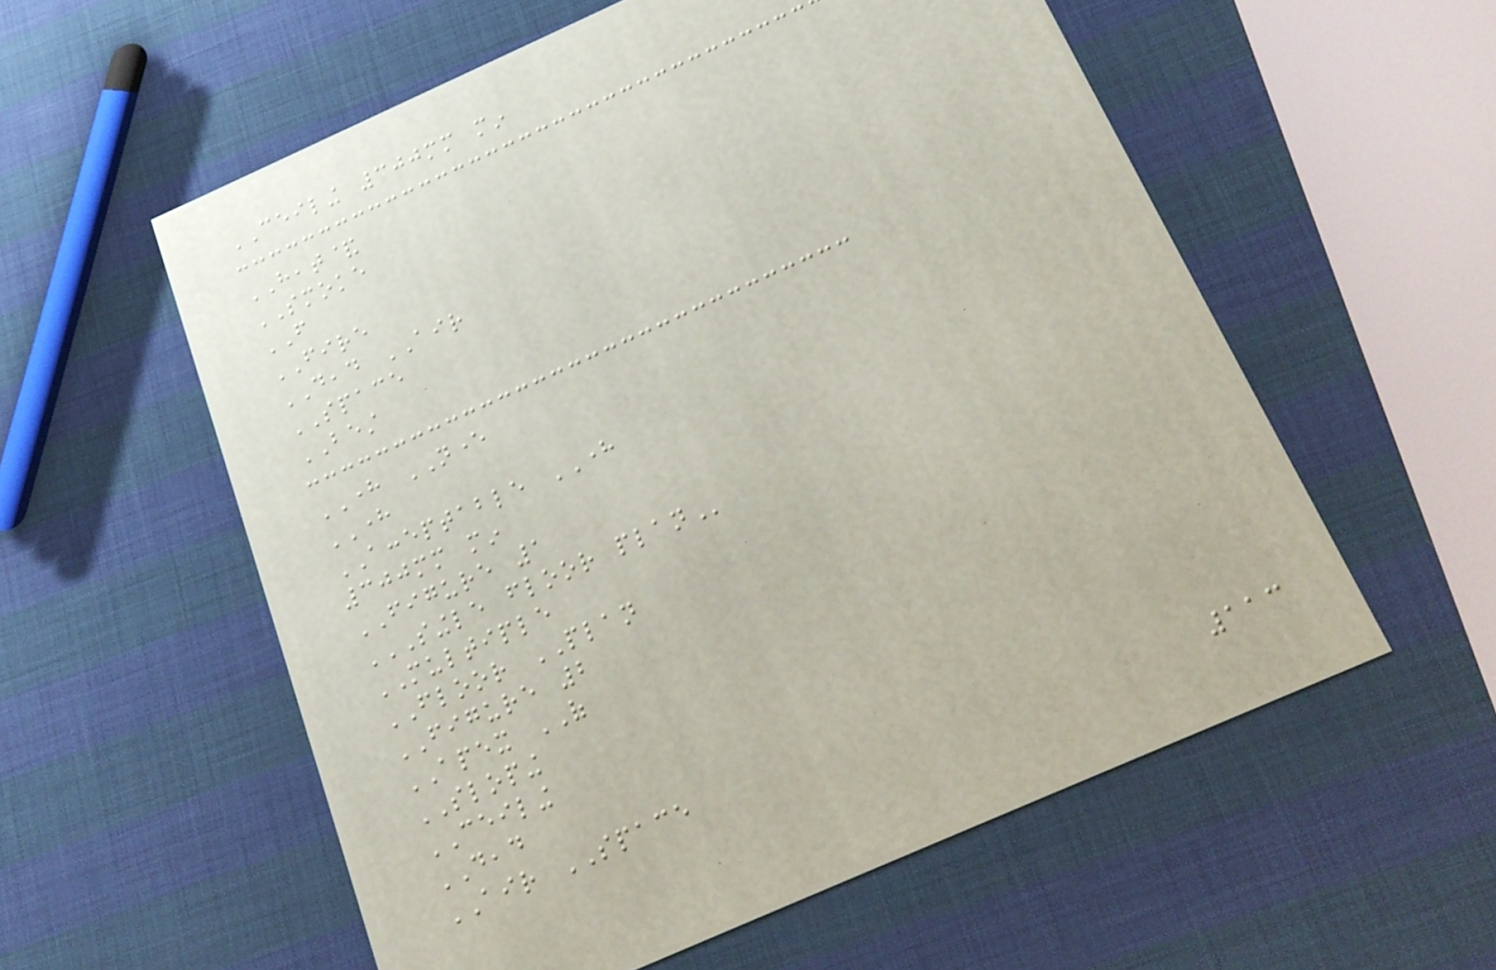CEILING 300mm min
HEAT&
SMOKE
FROM
FIRE
DEAD AIR
SPACE
BEST
HERE NEVER
HERE
ACCEPTABLE HERE
300mm min
FIGURE 1
SINGLE FLOOR PLAN
MULTIPLE
FLOOR PLAN
FIGURE 2
APEX OF
SLOPING
CEILING
DEAD
AIR SPACE
113
